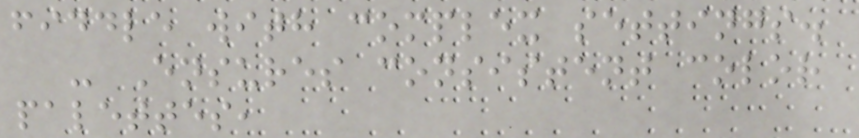fiddle with complex settings.
- Ensures consistent color
palettes,
